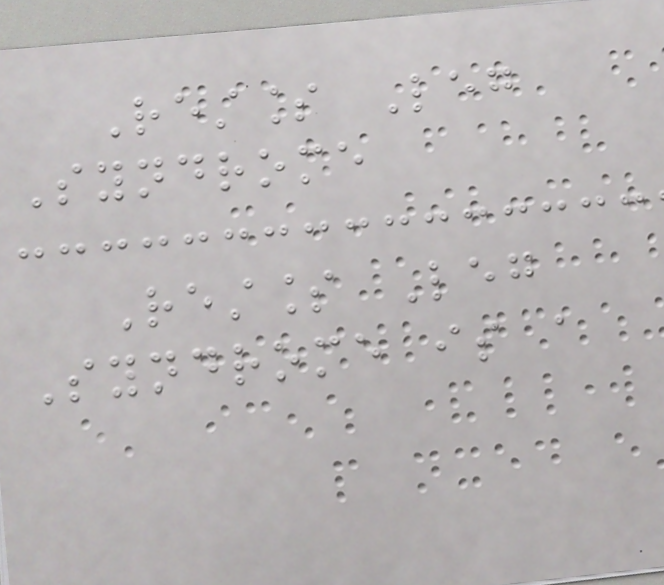Restless Leg
Syndrome
Restless Leg
Syndrome is a
